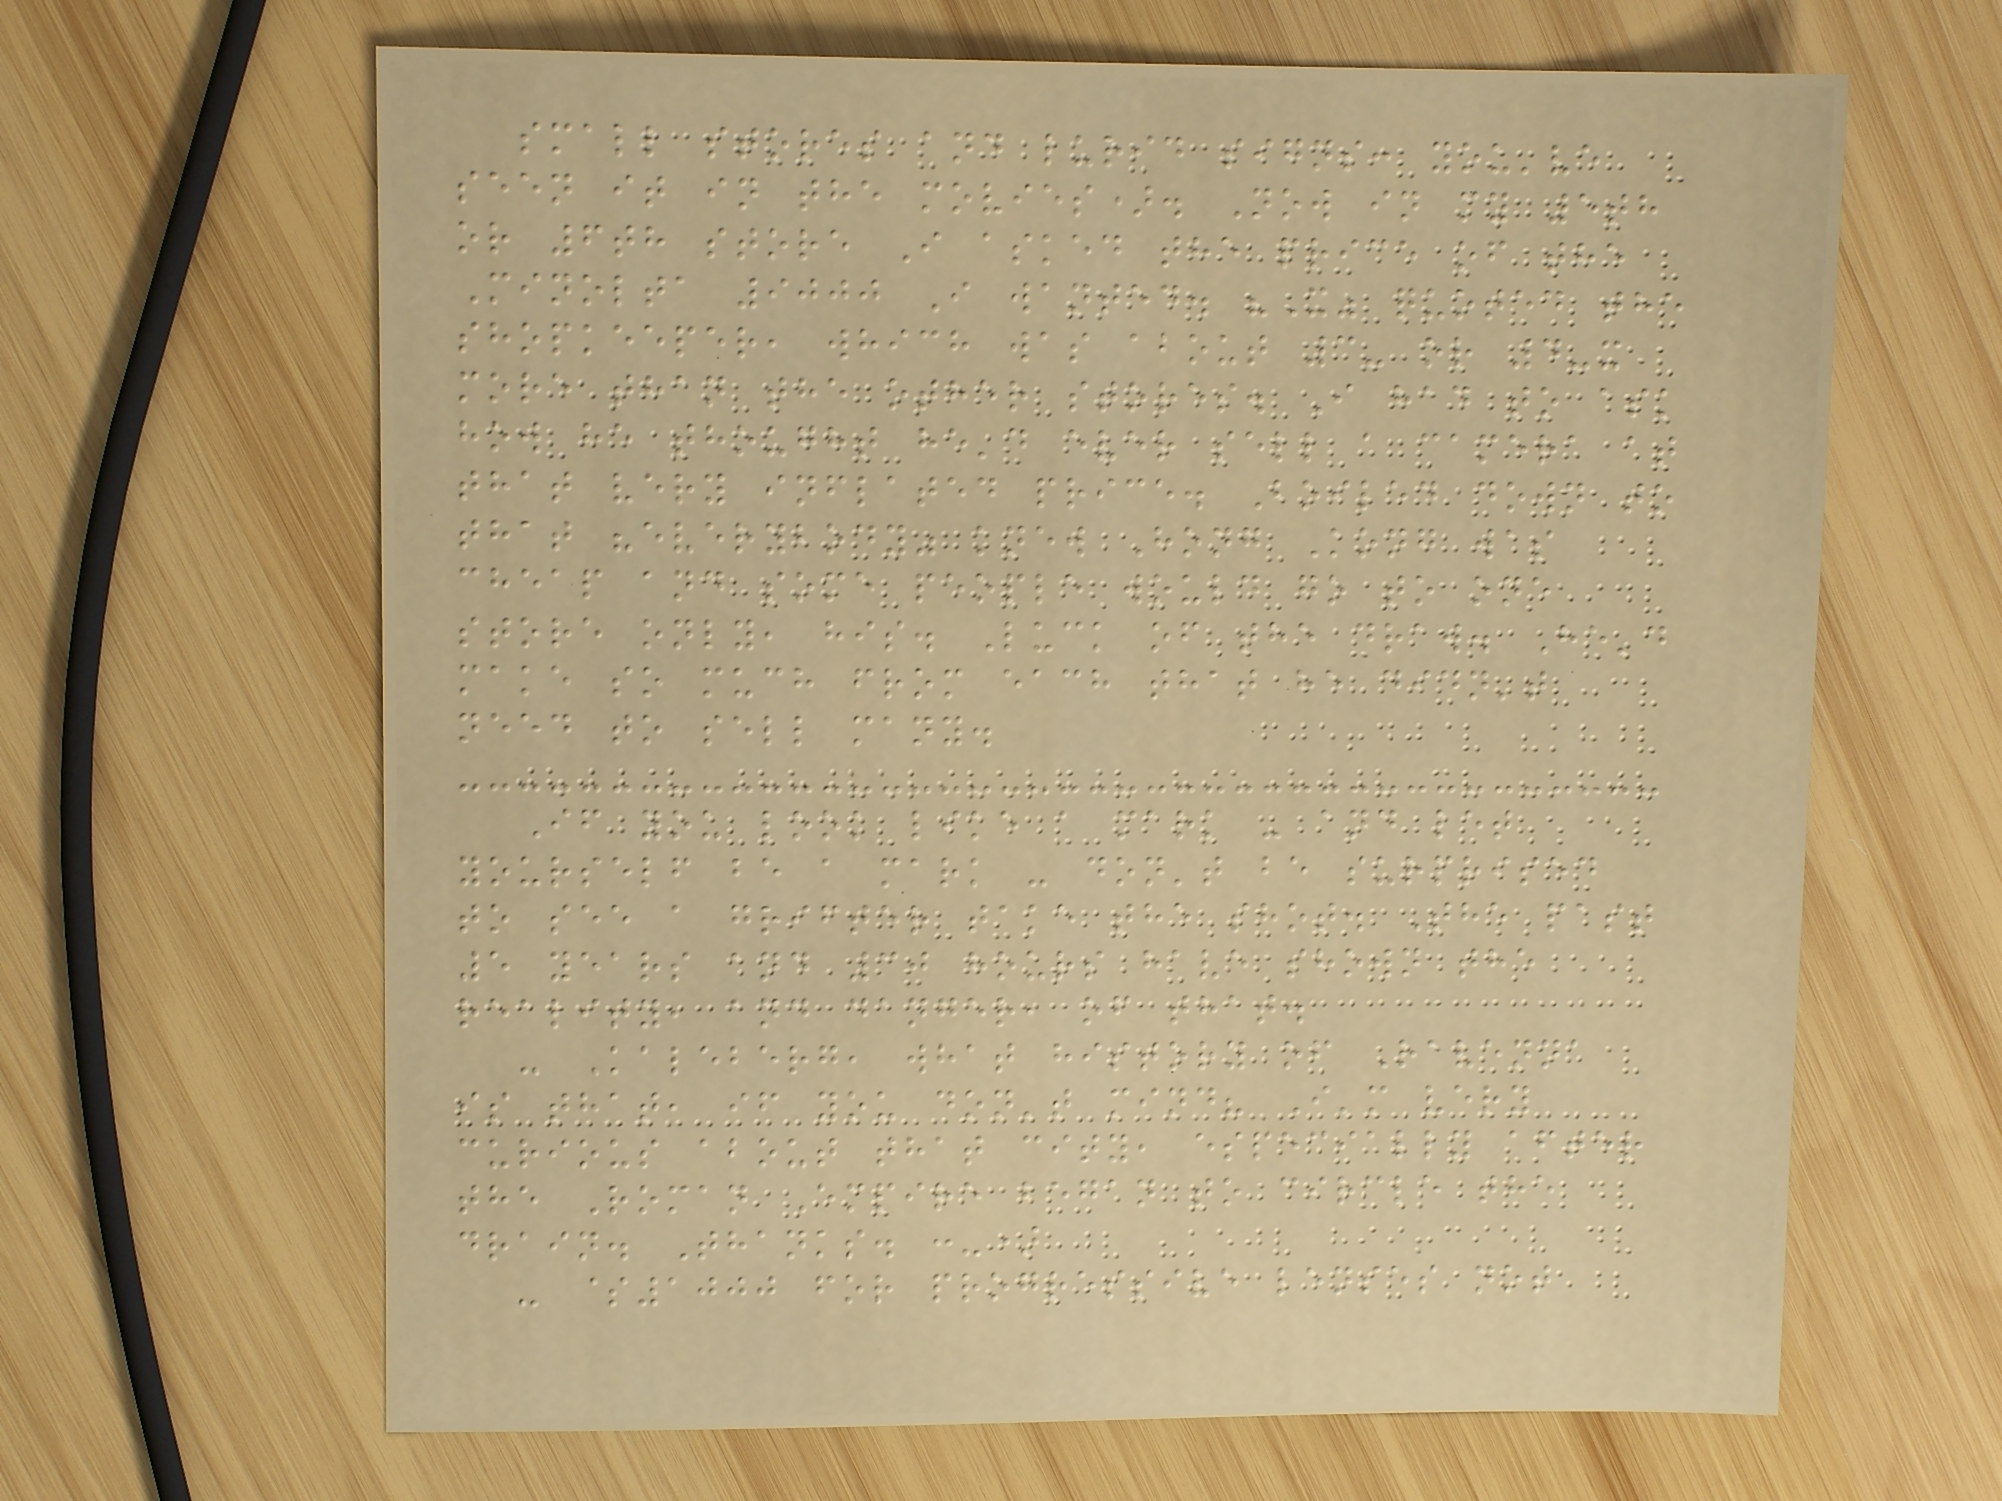small stores and lurid signs: you've
seen it in the movies). Now in my 5th
or 6th store I asked the price of the
Minolta 9000 I wanted. "X" quoted the
shopkeeper, which was about 3- or 4-x
more than the other stores. I had to ask
how he thought he'd ever sell a camera at
that very inflated price. Boiled down to
that "everybody" knew Hong Kong was
cheap and some people would go to one
store only, his. Luck of the draw. He'd
make so much from each that he didn't
need to sell many.
If you look like a mark - and let
yourself be a mark - don't be surprised
to see a grifter take the shot. The past
5 years and 30 hours have shown the
reality, and danger, of that.
- Kaleberg, what history of Ravenna
is that, if you don't mind? I'm very
curious about that city, especially after
the Roman Empire began to circle the
drain. Thanks. :-)
- $1000 for progressive lenses not
